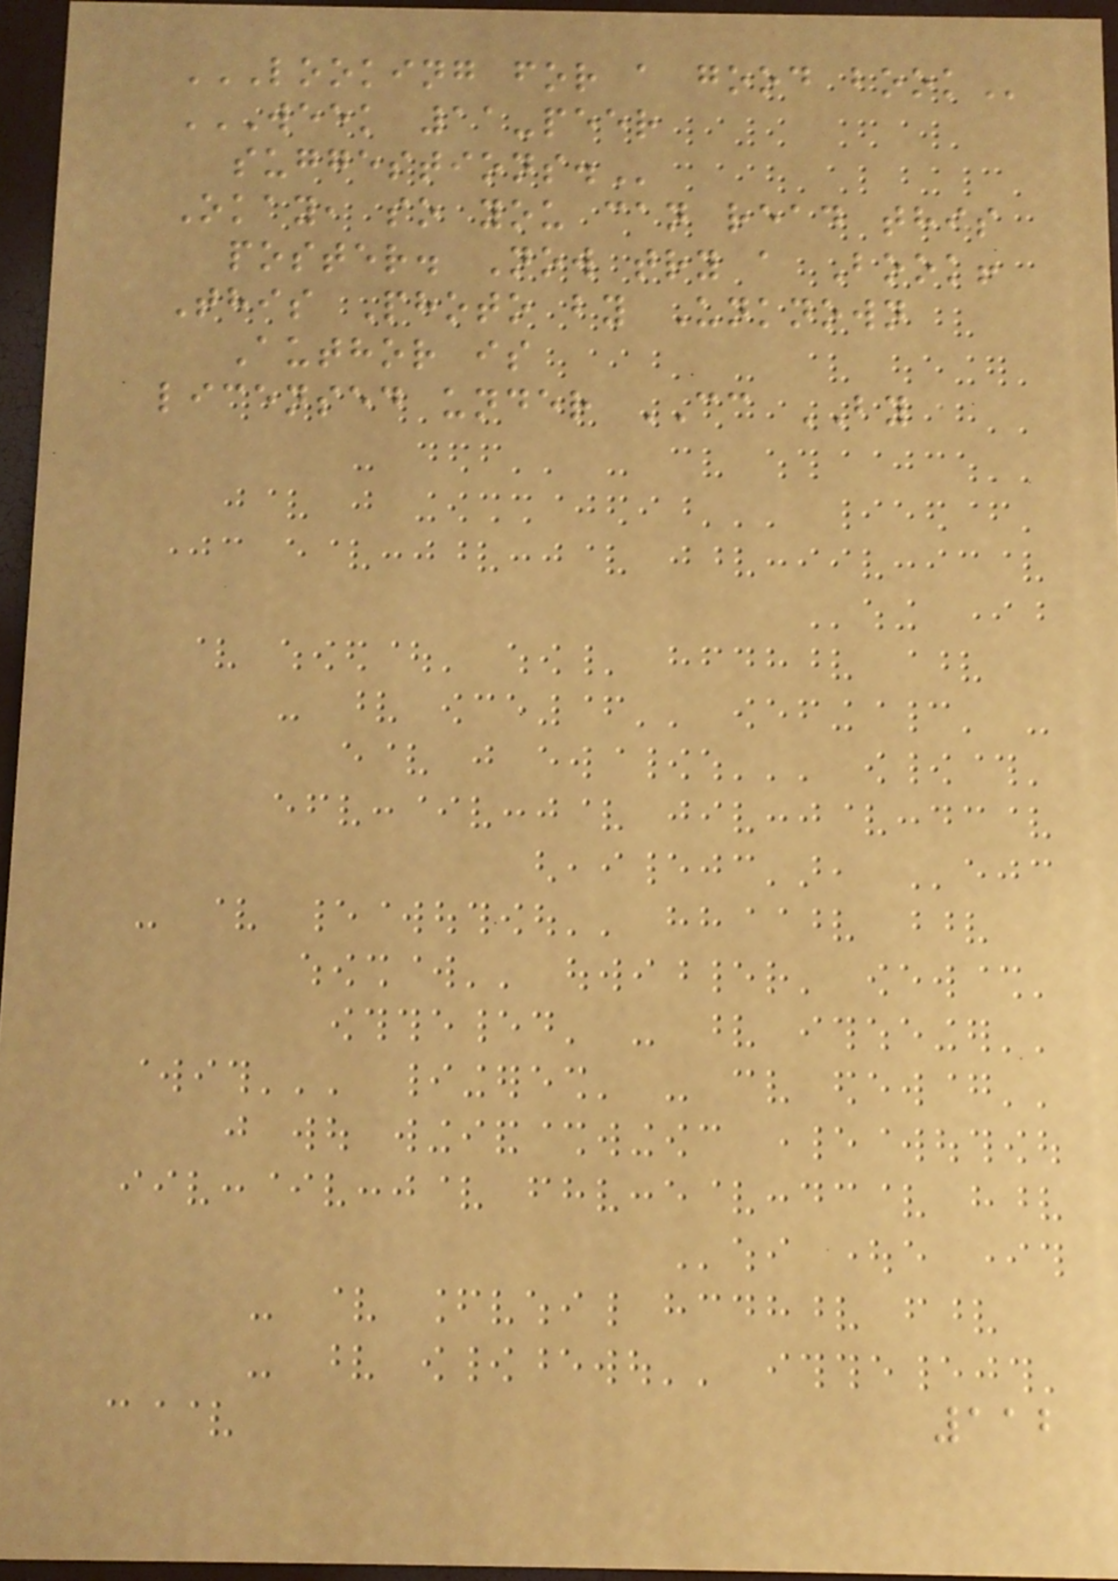LOOKING FOR A GOOD BOOK
WEEK 11-PEER
SUGGESTIONS.
Okay, so you can read this
poster. Now try a Book!
This Photo by Unknown
Author is
licensed under CC BY
112
